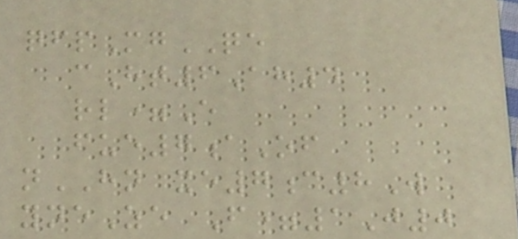qfpMgQE
cHt6Ah4
rl=E
fue7aOf
nHN xe7c8W
yneZe F=1J0
